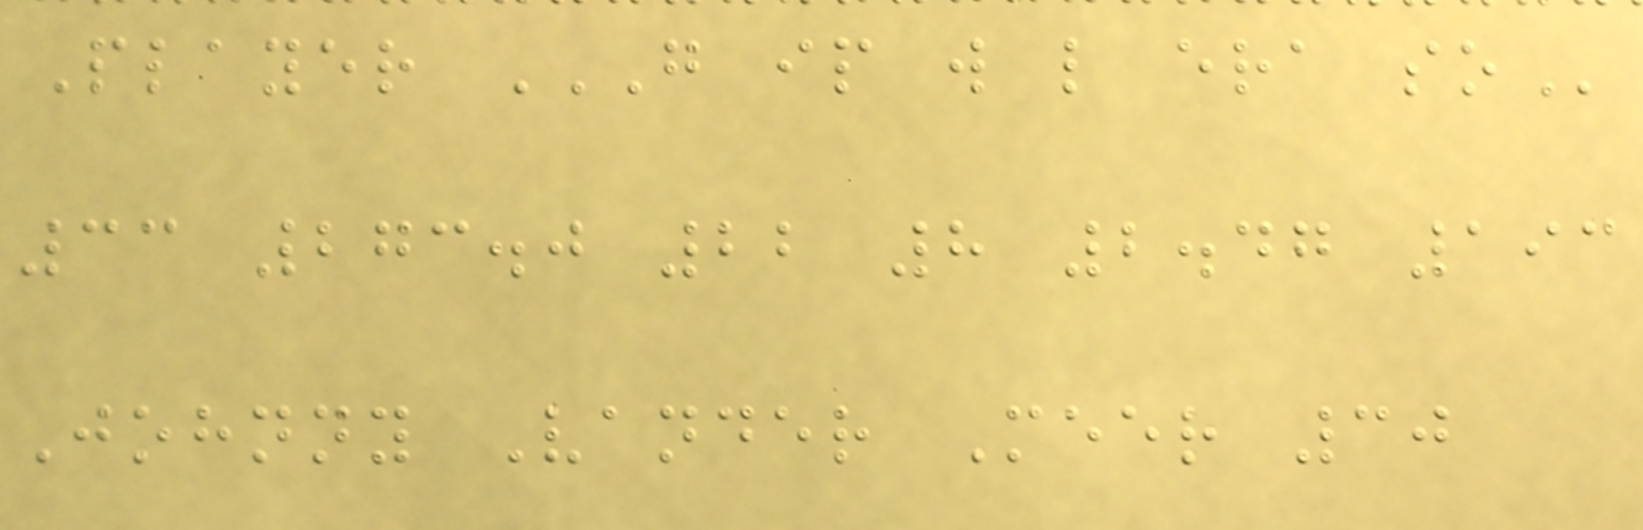Player G IP W L ERA SO
33 273.0 22 8 2.47 193
Johnny Vander Meer 30
